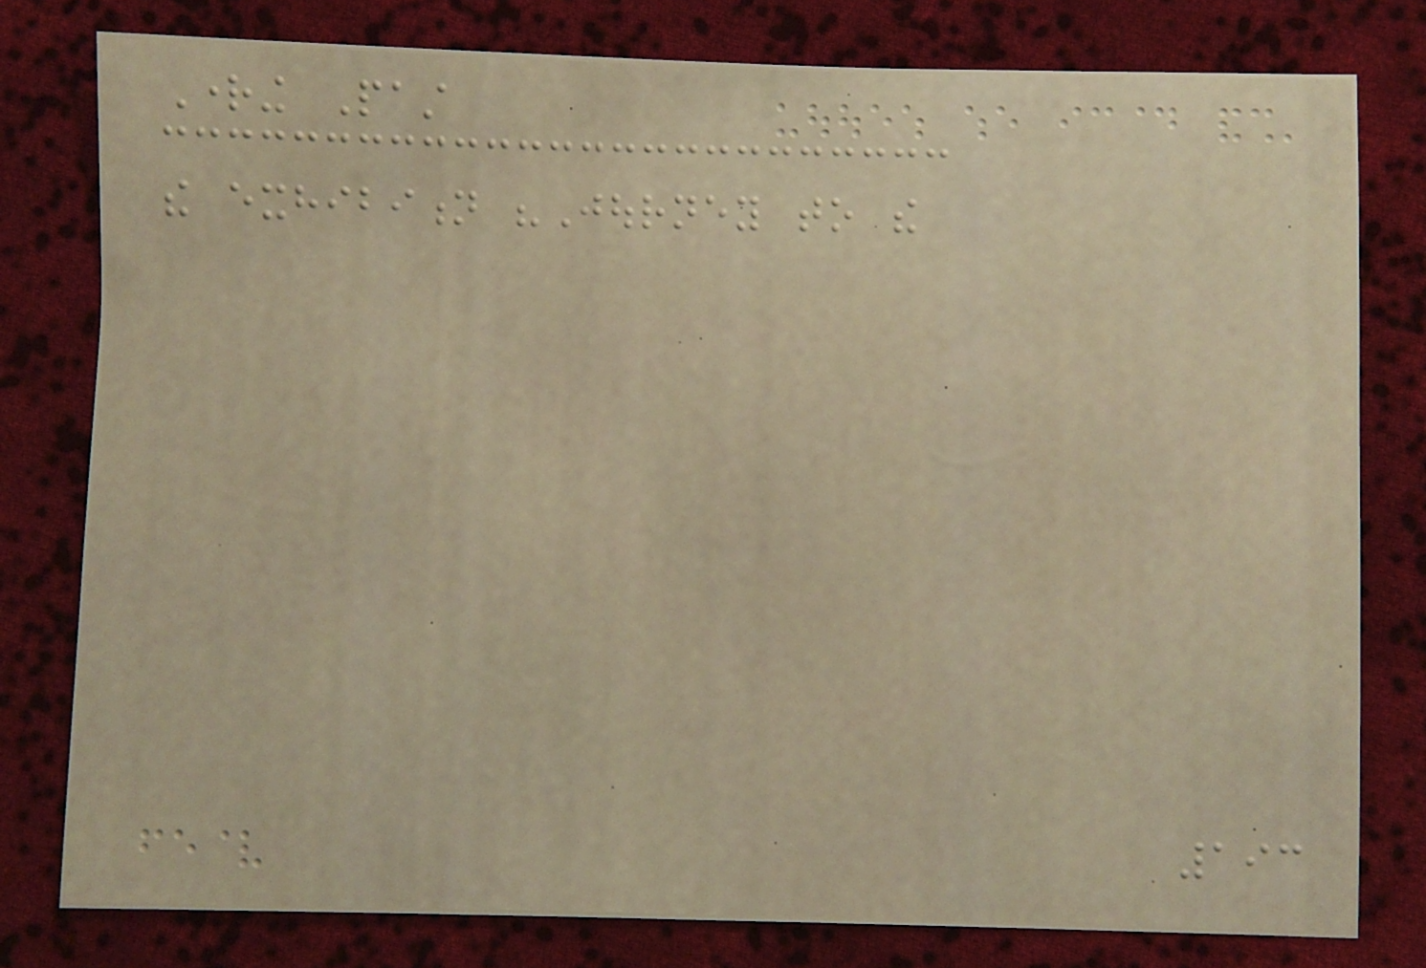Righting Past
the exhibition "Journey to the
193
